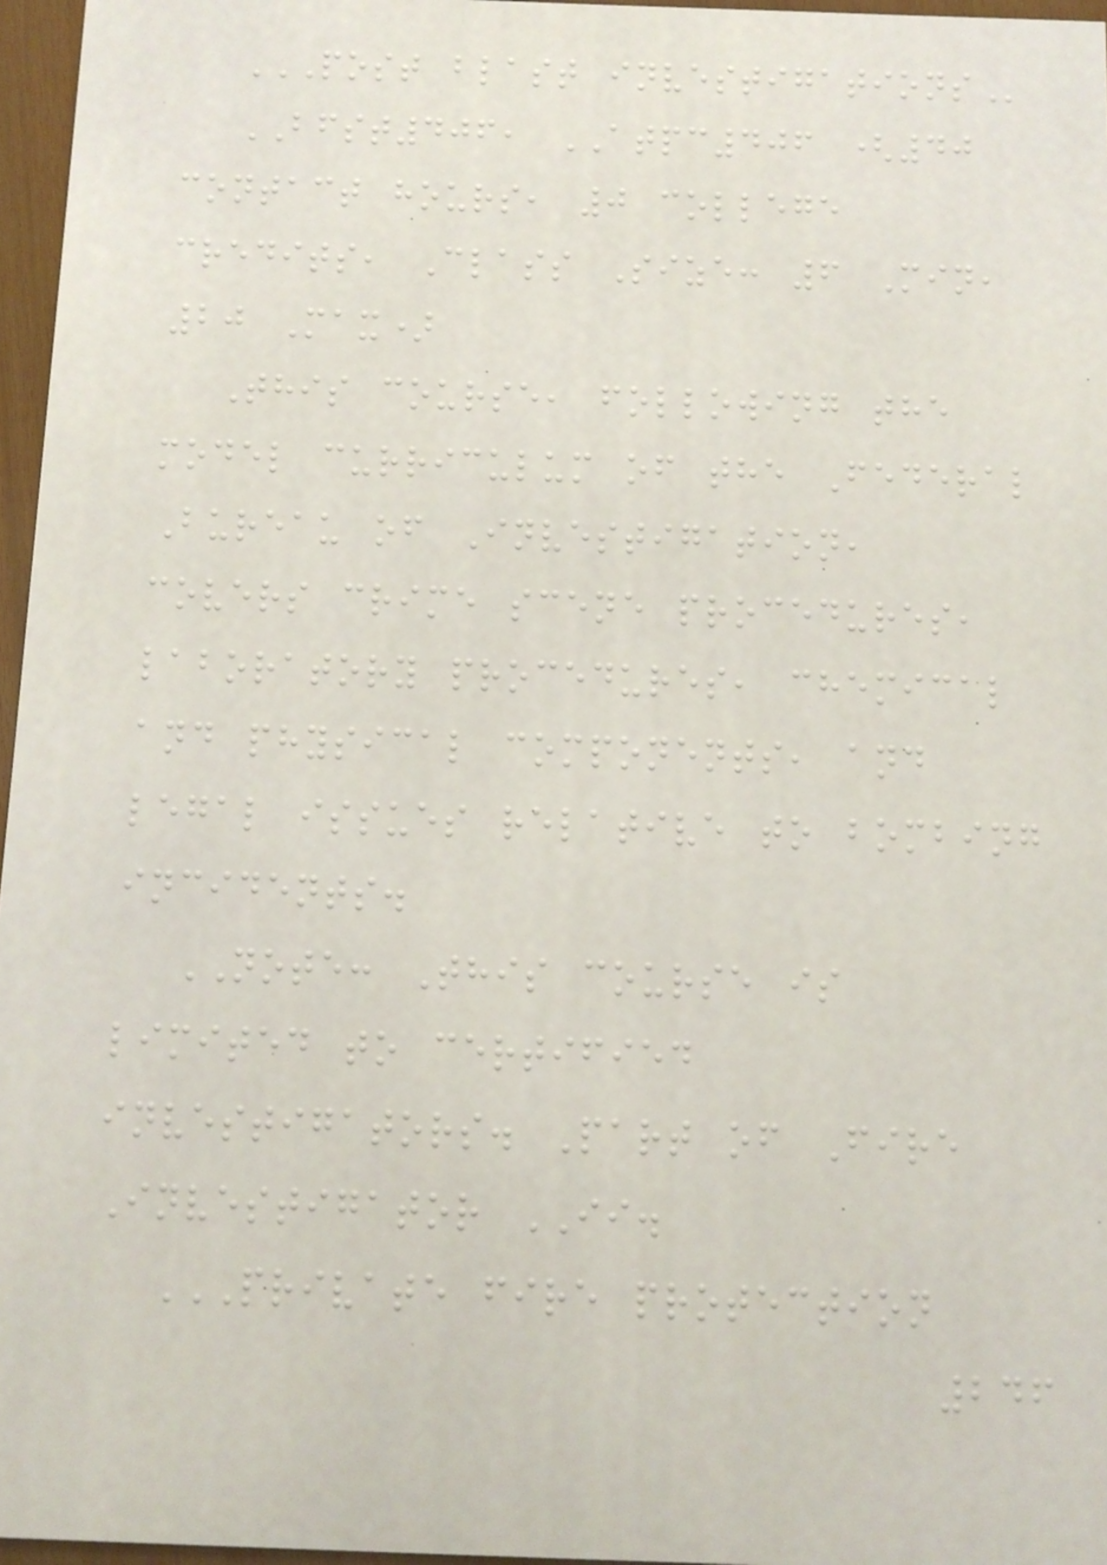POST BLAST INVESTIGATIONS
BFST406, ATPC406 (40
contact hours, 0 college
credits, Class Size: 6 Min,
20 Max)
This course, following the
model curriculum of the Federal
Bureau of Investigation,
covers crime scene procedures,
laboratory procedures, chemical
and physical components, and
legal issues relative to bombing
incidents.
NOTE: This course is
limited to certified
investigators. Part of Fire
Investigator II.
PRIVATE FIRE PROTECTION
246
